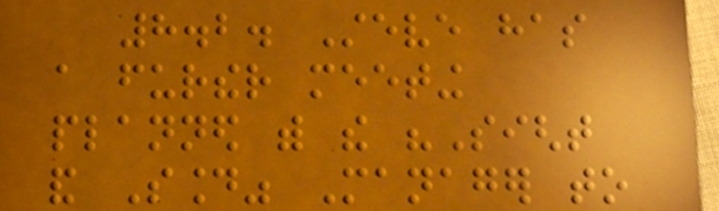8.2. Steve has
a further meeting
planned with the "Sight
and Sound" Manager to
